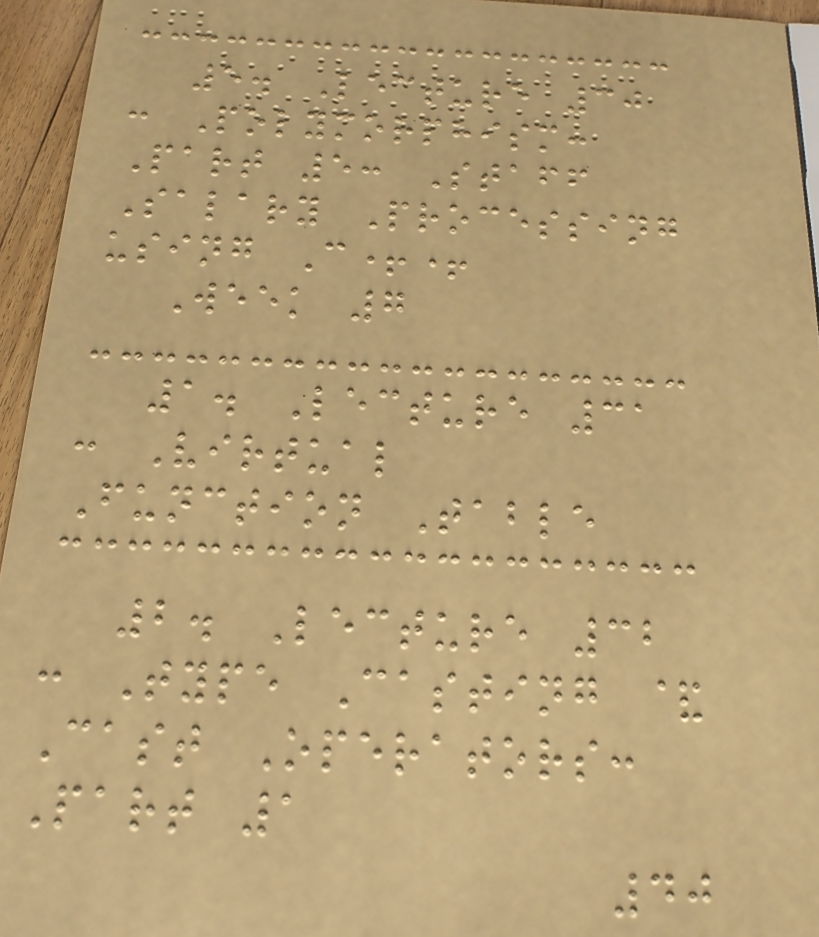5. Lecture 30
: Polymorphism:
Part 5: Staff
Salary Processing
using C++
Week 7
1. Lecture 31
: Virtual
Function Table
2. Lecture 32
: Type Casting &
Cast Operators:
Part 1
40
